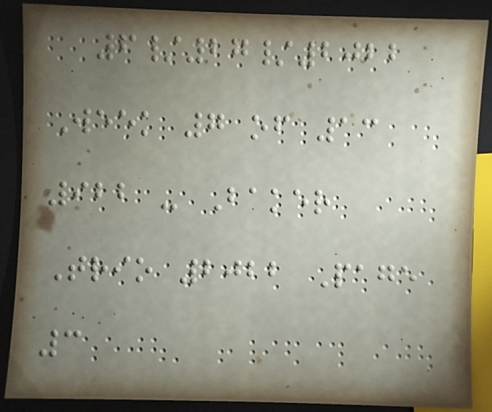6/27/2022
Week 7 of 13
922 - Baker
Trio 2022 Page
3
